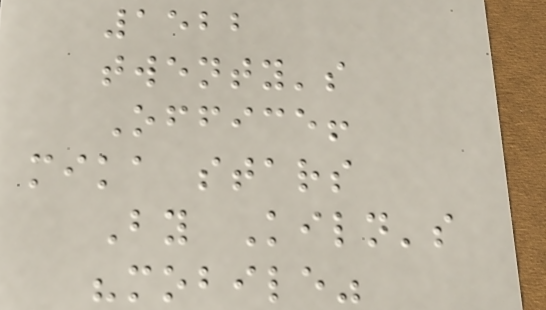1522
twenty's
Office!
mika stars
By Kiln's
"mobile"
